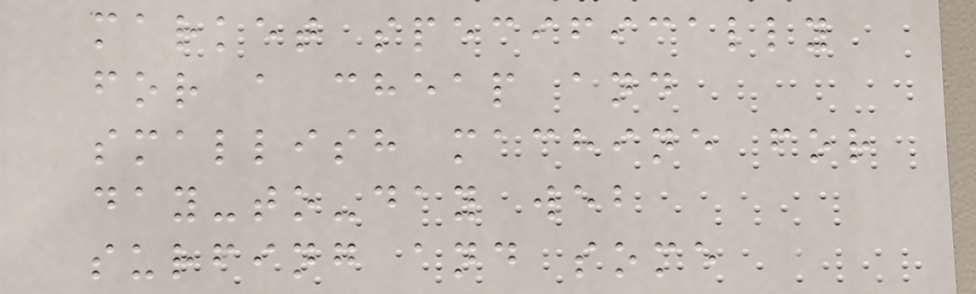market specifically
for a cheap and
smallish machine for
day-to-day web
surfing and some
